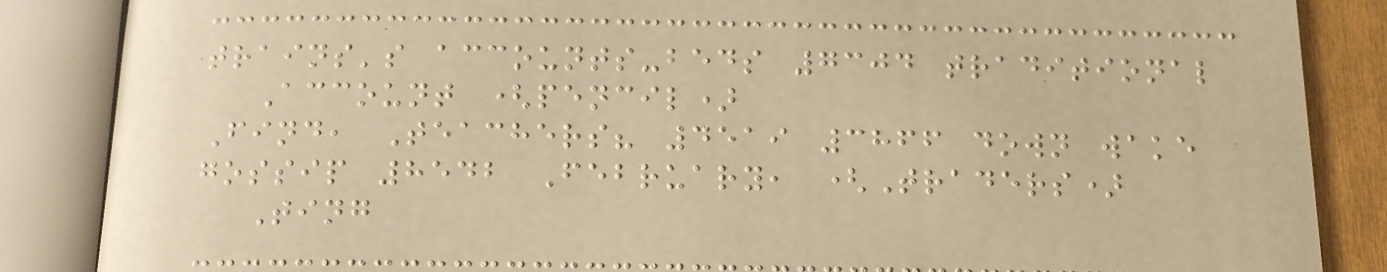trains's accounts-beds 7304 traditional
Account (pencil)
Find, Teachers? 4519 3866 down wake
gossip 8542 February, (Traders)
Ting
